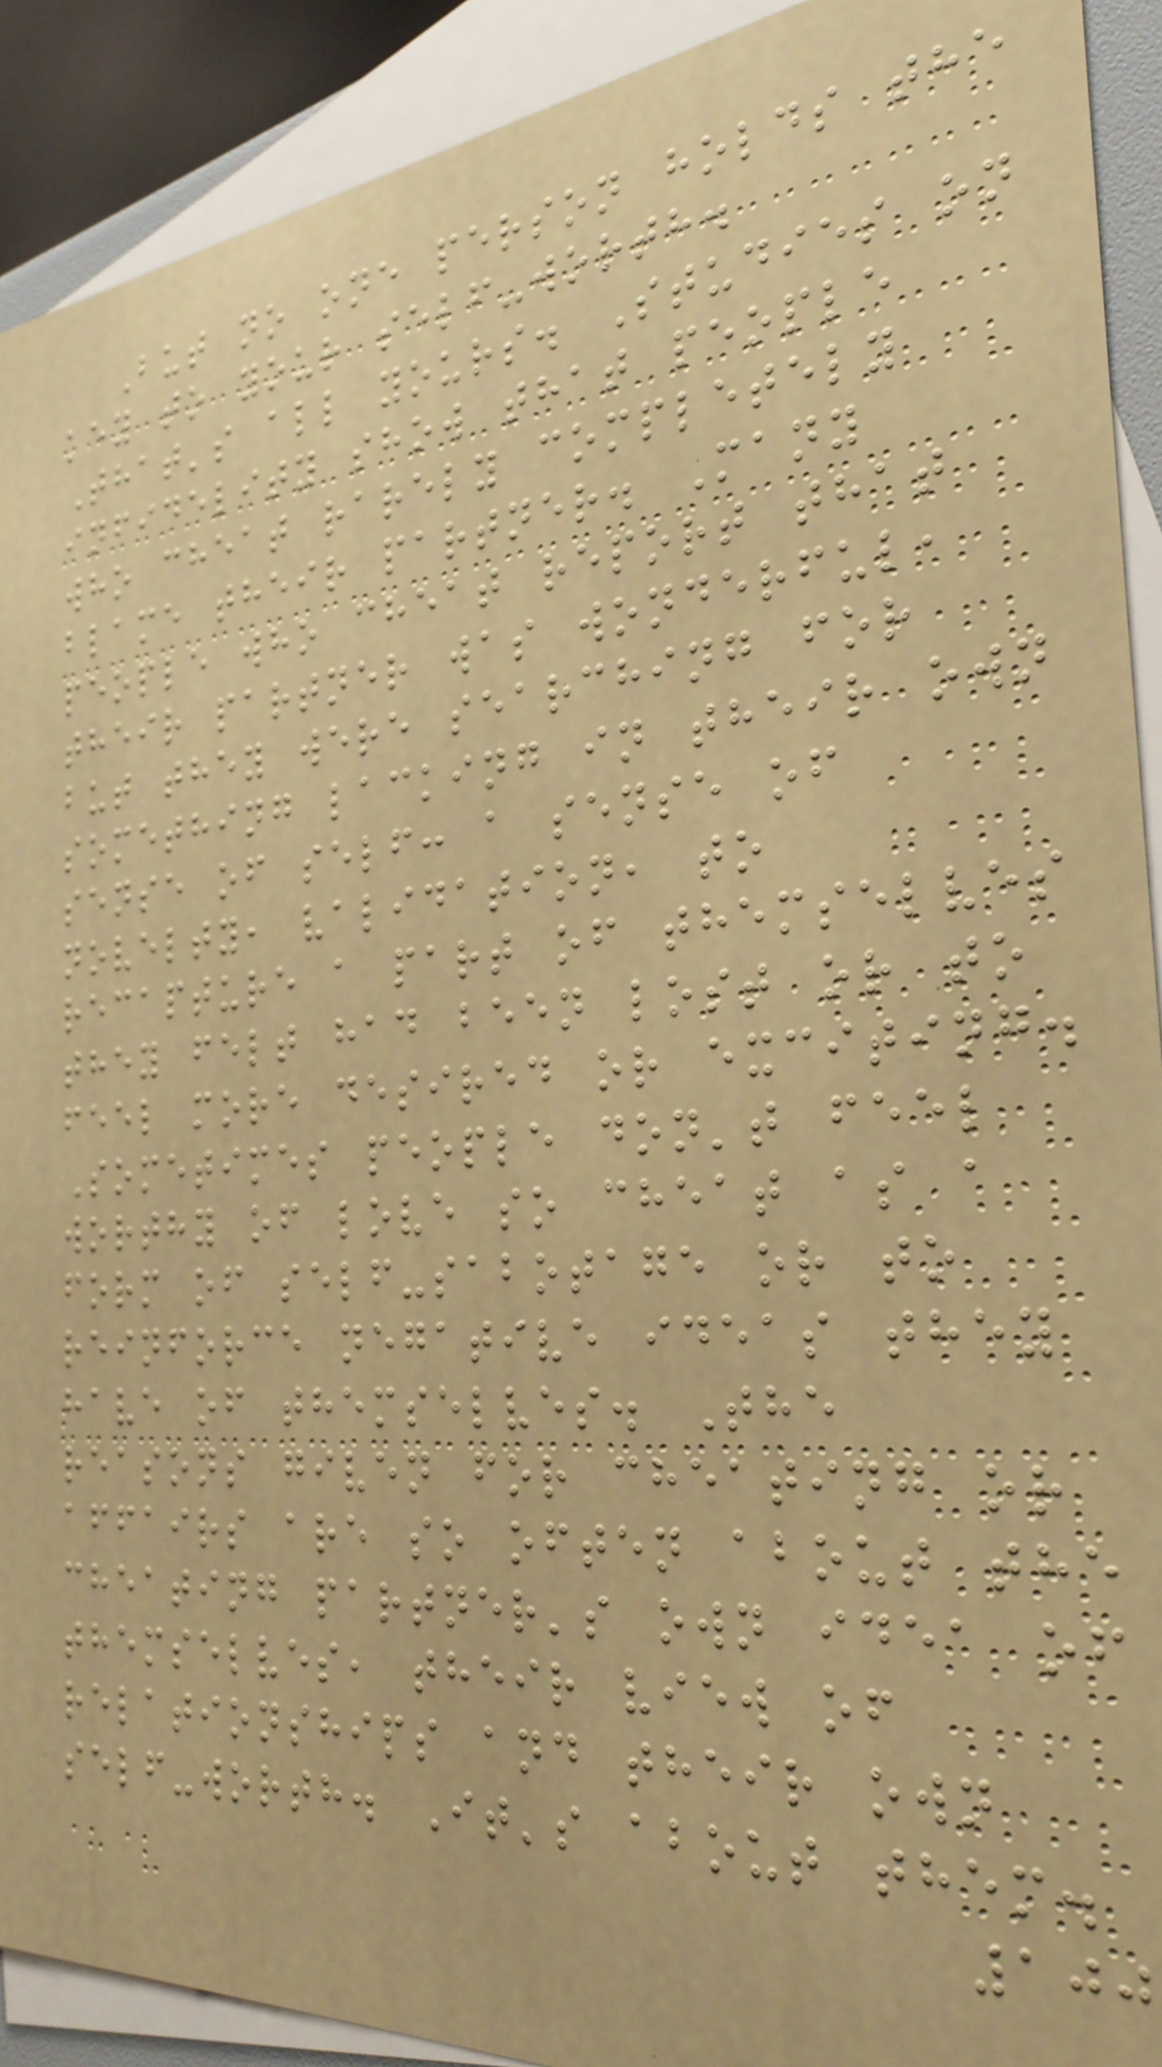But no one person holds the
key to your self-worth.
That's all yours. Studies on
infidelity show that people
who cheat rarely completely
blame their partner. Many
people who cheat report that
their partner was wonderful,
but they were searching for
something lacking in their own
sense of self: a sense of
novelty, validation, to
recapture a part of themselves
they felt had been lost or to
feel more desired or exciting.
Sometimes people don't feel
worthy of love so cheat as a
form of self-sabotage or to
reinforce negative ideas they
have of themselves. The
reasons given for cheating or
affairs are so often about the
cheating partner's own idea of
themselves, their view of
relationships and their own
self-worth. It's about them.
100
